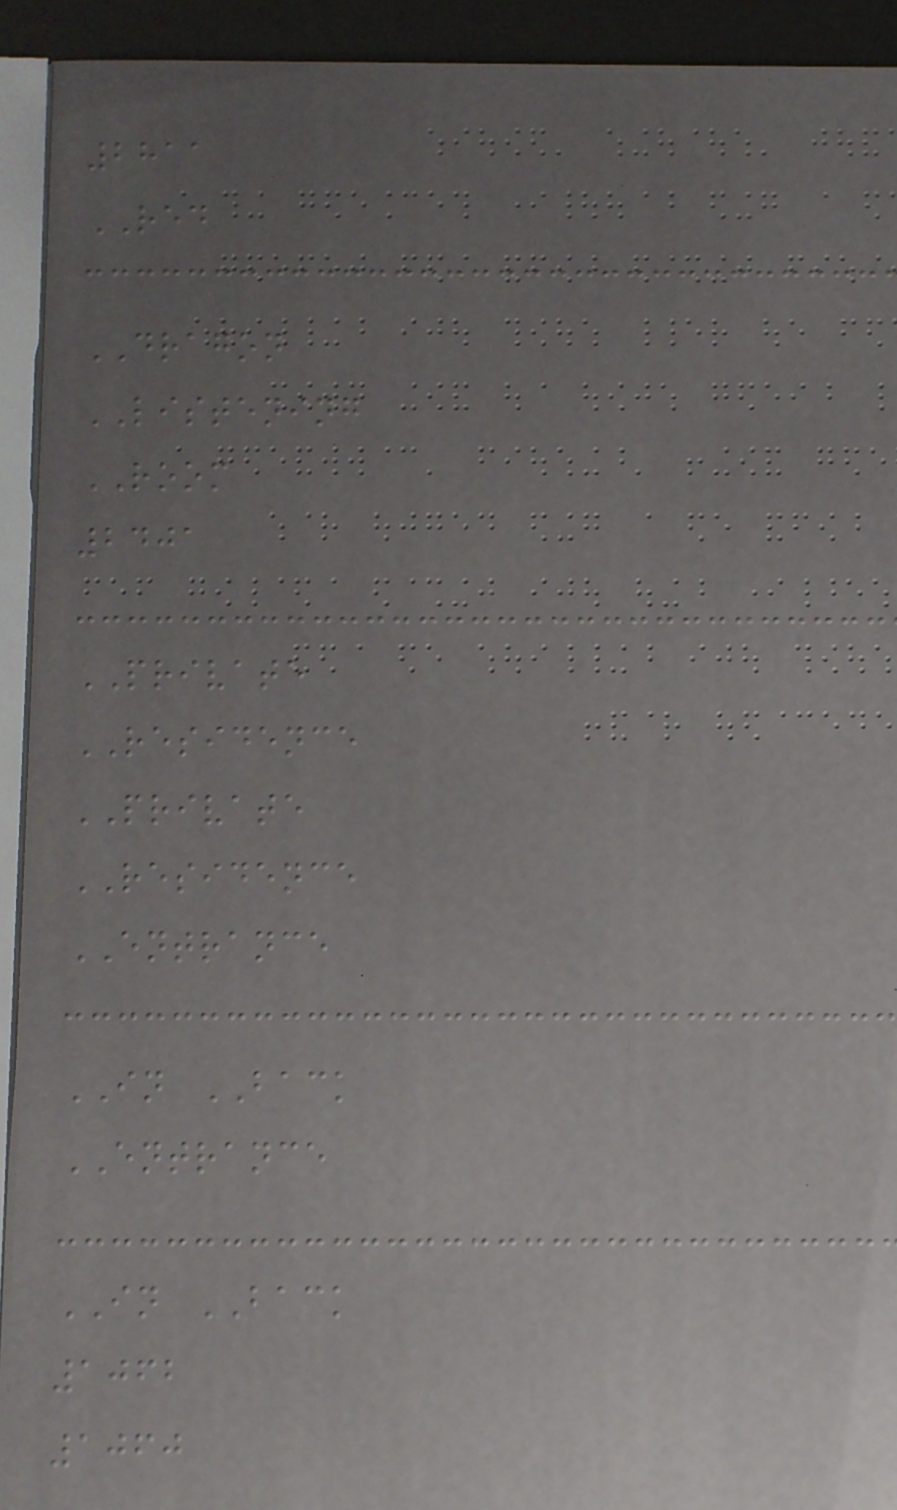2811
RED
DRAGON
LISTENING
ROOM
2401
PRIVATE
RESIDENCE
PRIVATE
RESIDENCE
ENTRANCE
IN BACK
ENTRANCE
IN BACK
1062
1060
